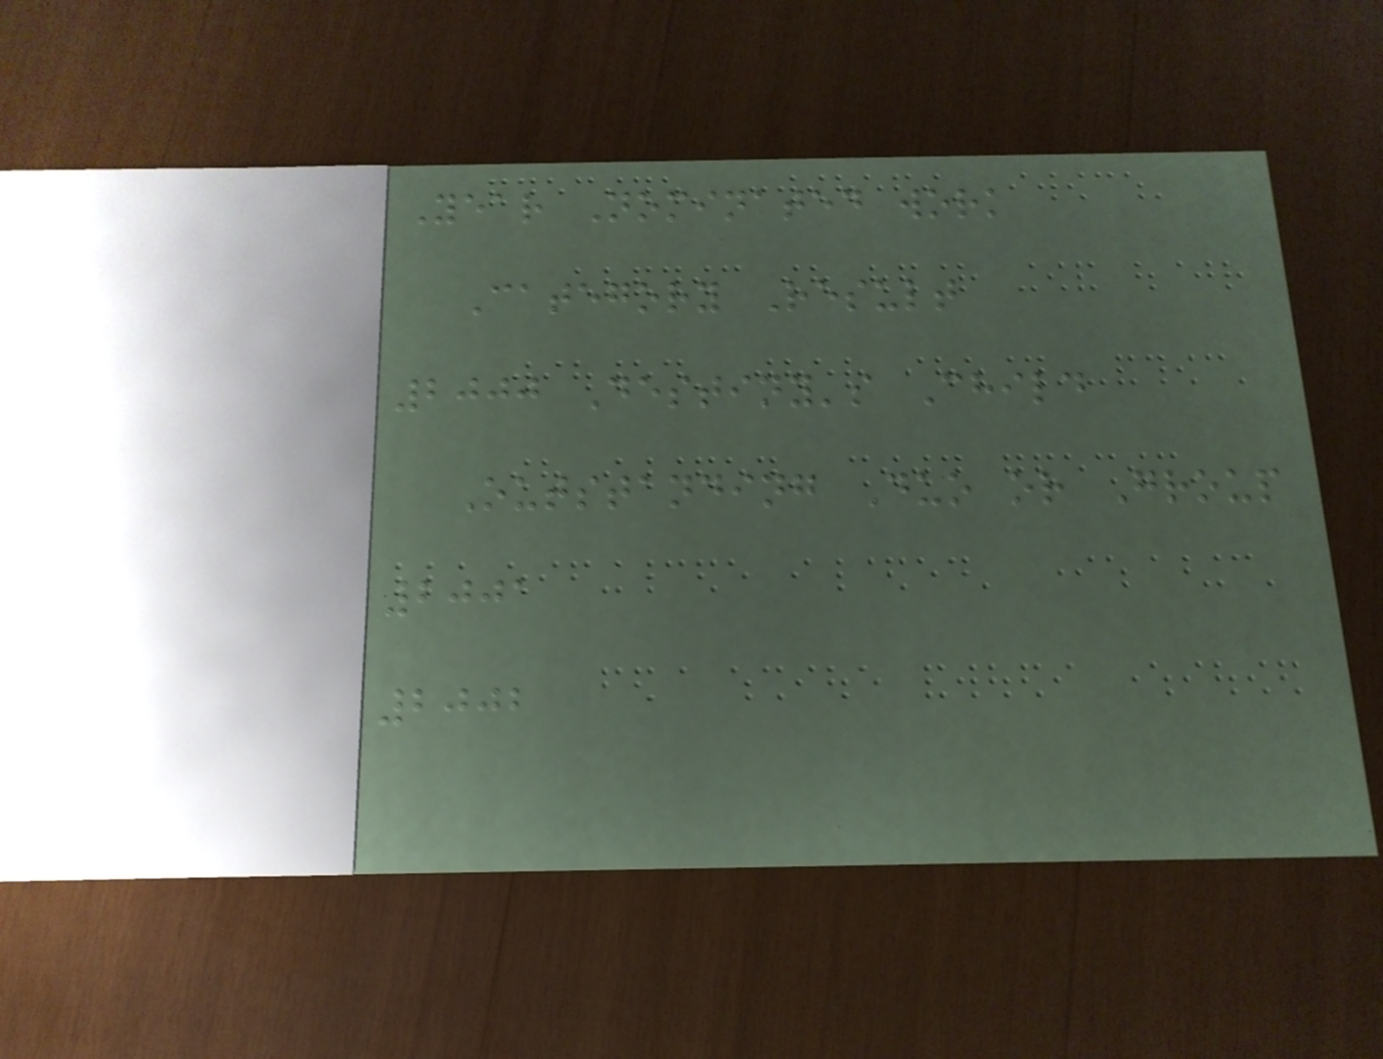Year Nominated work
Category Result
2000 Destiny's Child
Outstanding Duo or Group
2001
2002
